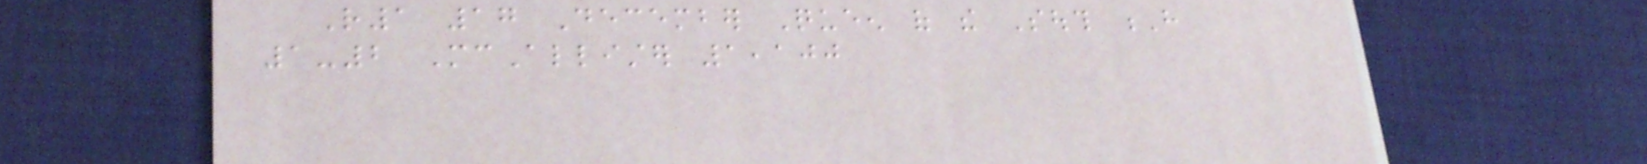R1 17 December Queen of the South H
1-2 McAllister 1,100
